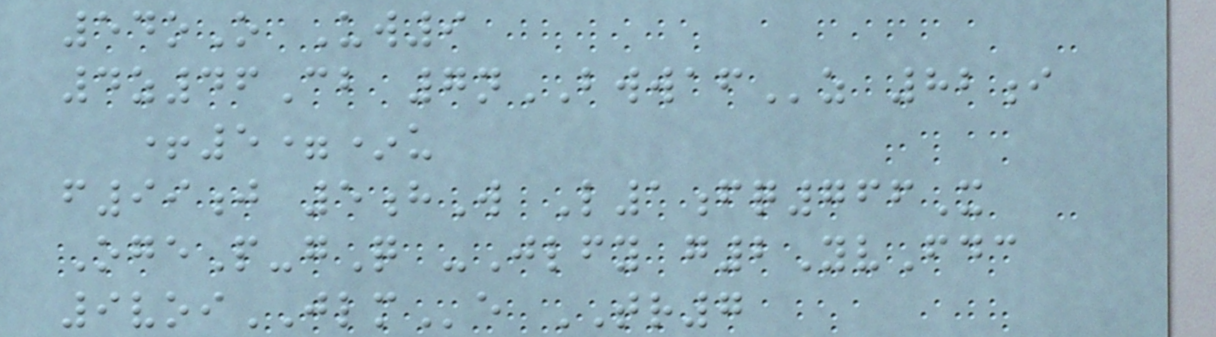54oO Uw9
4z46Cb 7nBWWAFz 82i
+5=*u
f99j 5hW L1fq766X
OgeP-gQ -Jlfy g2YvFdc
9voiJLMe TR7
